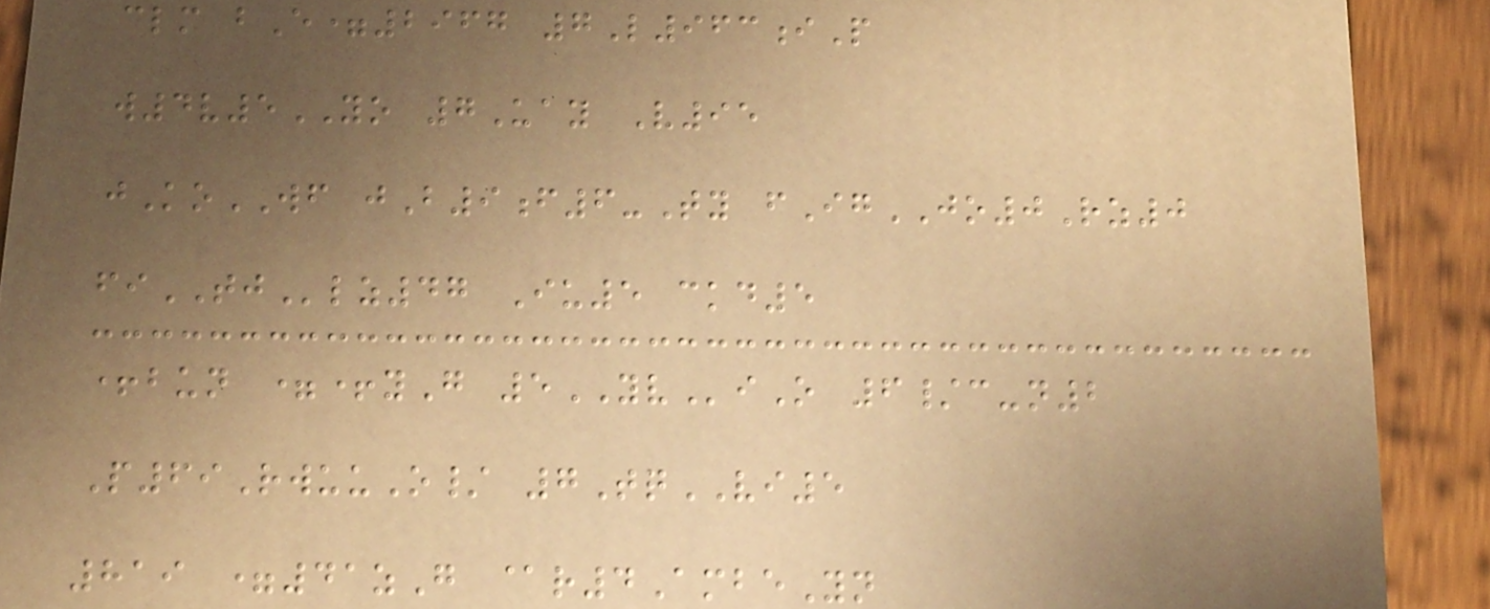clm bE=2967 7L963iP
w4v5YO 7Uay V95
jKoWF jB9f6-Ty fIgJO0Rz0
fiTJlz47 Iu5 ckd5
+bun =+yG 5YViO 6/c-n2
P69RwuuO/ 7TqVI5
819 =41zG @r4AmbeYn
